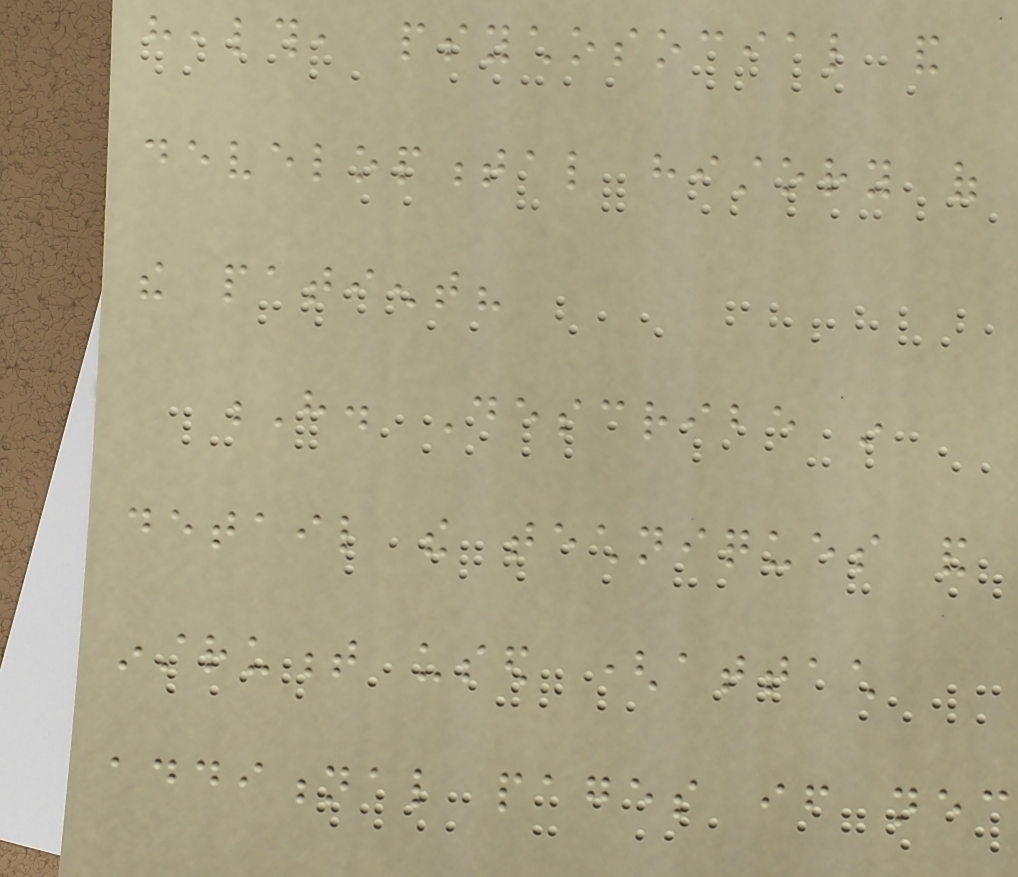health, psychosocial and
developmental history of
the patient?
H. Describe in
detail the techniques and
instrument used (attach
additional pages if necessary
